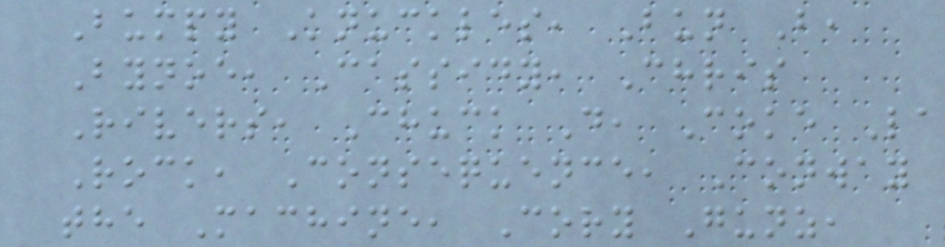Bumpy Knuckles, Bun B,
Bynoe, Cassidy, Chris
Rivers, Chuck D, Coke La
Rock, Consequence, Conway
the Machine, Cory Gunz,
